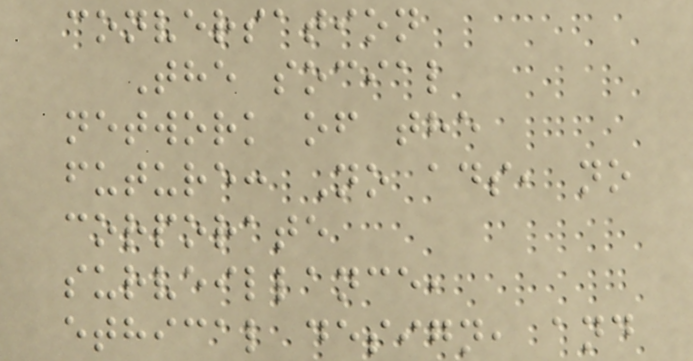conversation
The social
network of the
future: No ads, no
corporate
surveillance,
ethical design, and
